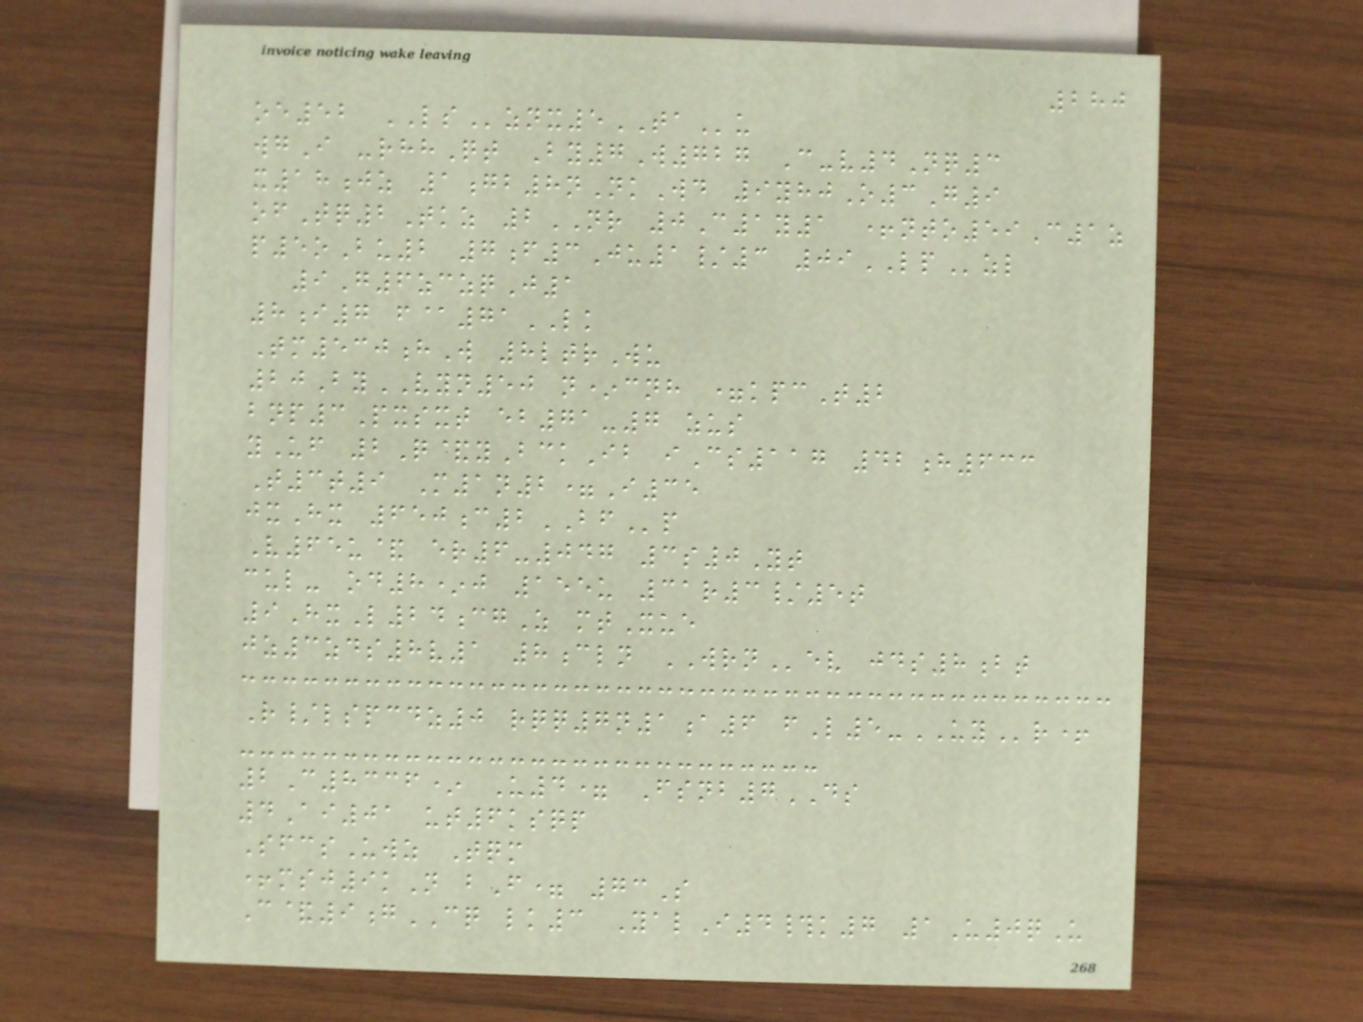280
oe52 LSznx5TAu
wgI -rhhQt By7W727 C-v4Nq3
x18jz 1gb8nNkWd 9yhjO3G9
ofTq2Tkz 2NR 0C1y1 +nto59C1z
p5oBu2 7f3Ju1/3 09LPzl
9G6zczqJ1
8i7 f@71LK
Tm530hW 8ltrWu
20ByVYN50 n*cnh =kpcT2
bnp3Pxsxt eb71-7 zus
yUf 2Q&yBckIb iCs117 42h633
T3t9 M1n2=I35
jxHx 650c2BFp
V65u& er6-047 3s0Yt
cul- od8*j 155u 31r3/5t
9HxL24cgZ mtXue
jz3zds8v1 8cln WRNev jds8bt
R/lspcdz0 rqq7n1a6 fL5-UYr+
2C8336* U4= Fsnb7DS
4Ai01 ut6ksqp
SfcsUwz Tqm
+msj9kN bF= 73S
C&9gCQ lk3 YalI4#k7 1U0qU
